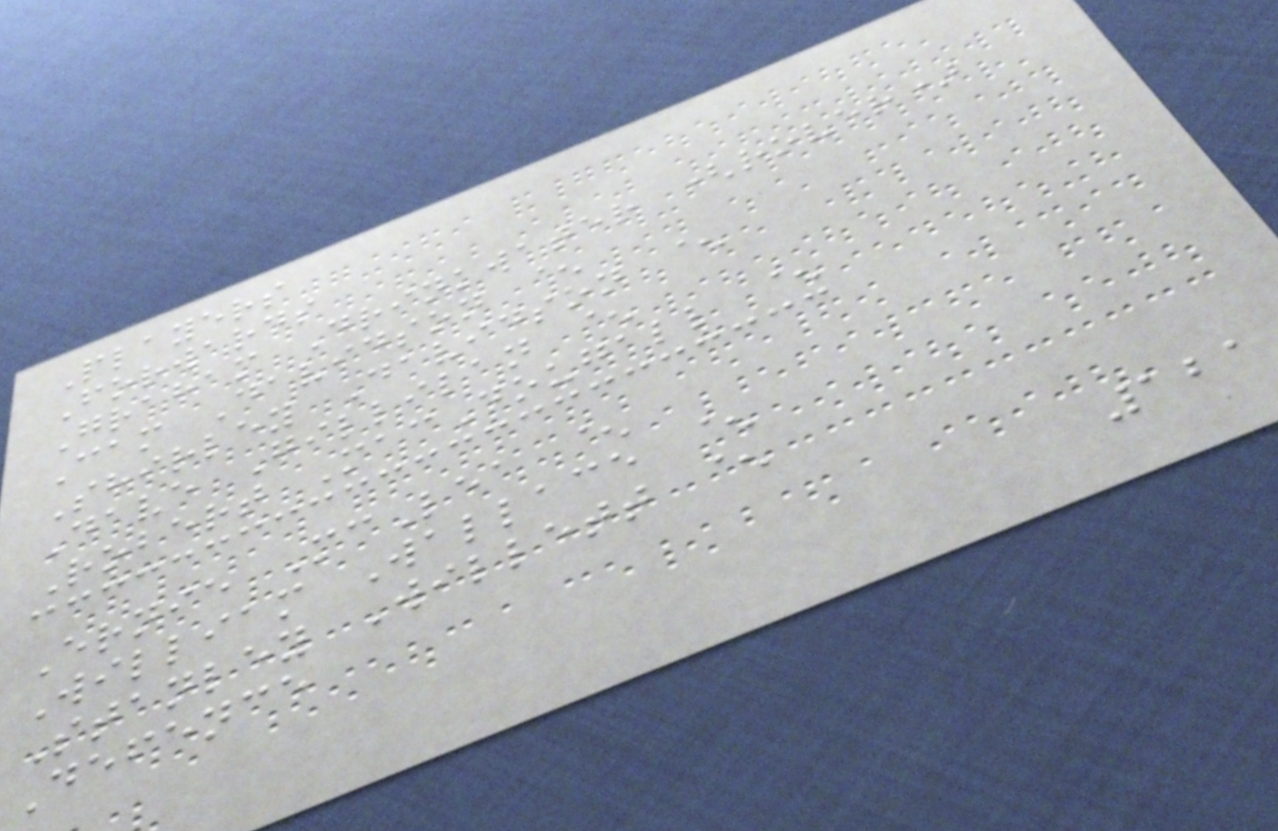Players
Forwards
Graham Drinkwater (rover)
Cam Davidson ^
Shirley Davidson ^
Dave Gillilan ^
Robert MacDougall ^
Ernie McLea ^
William Wallace ^
Stanley Willett ^
Defence
121
